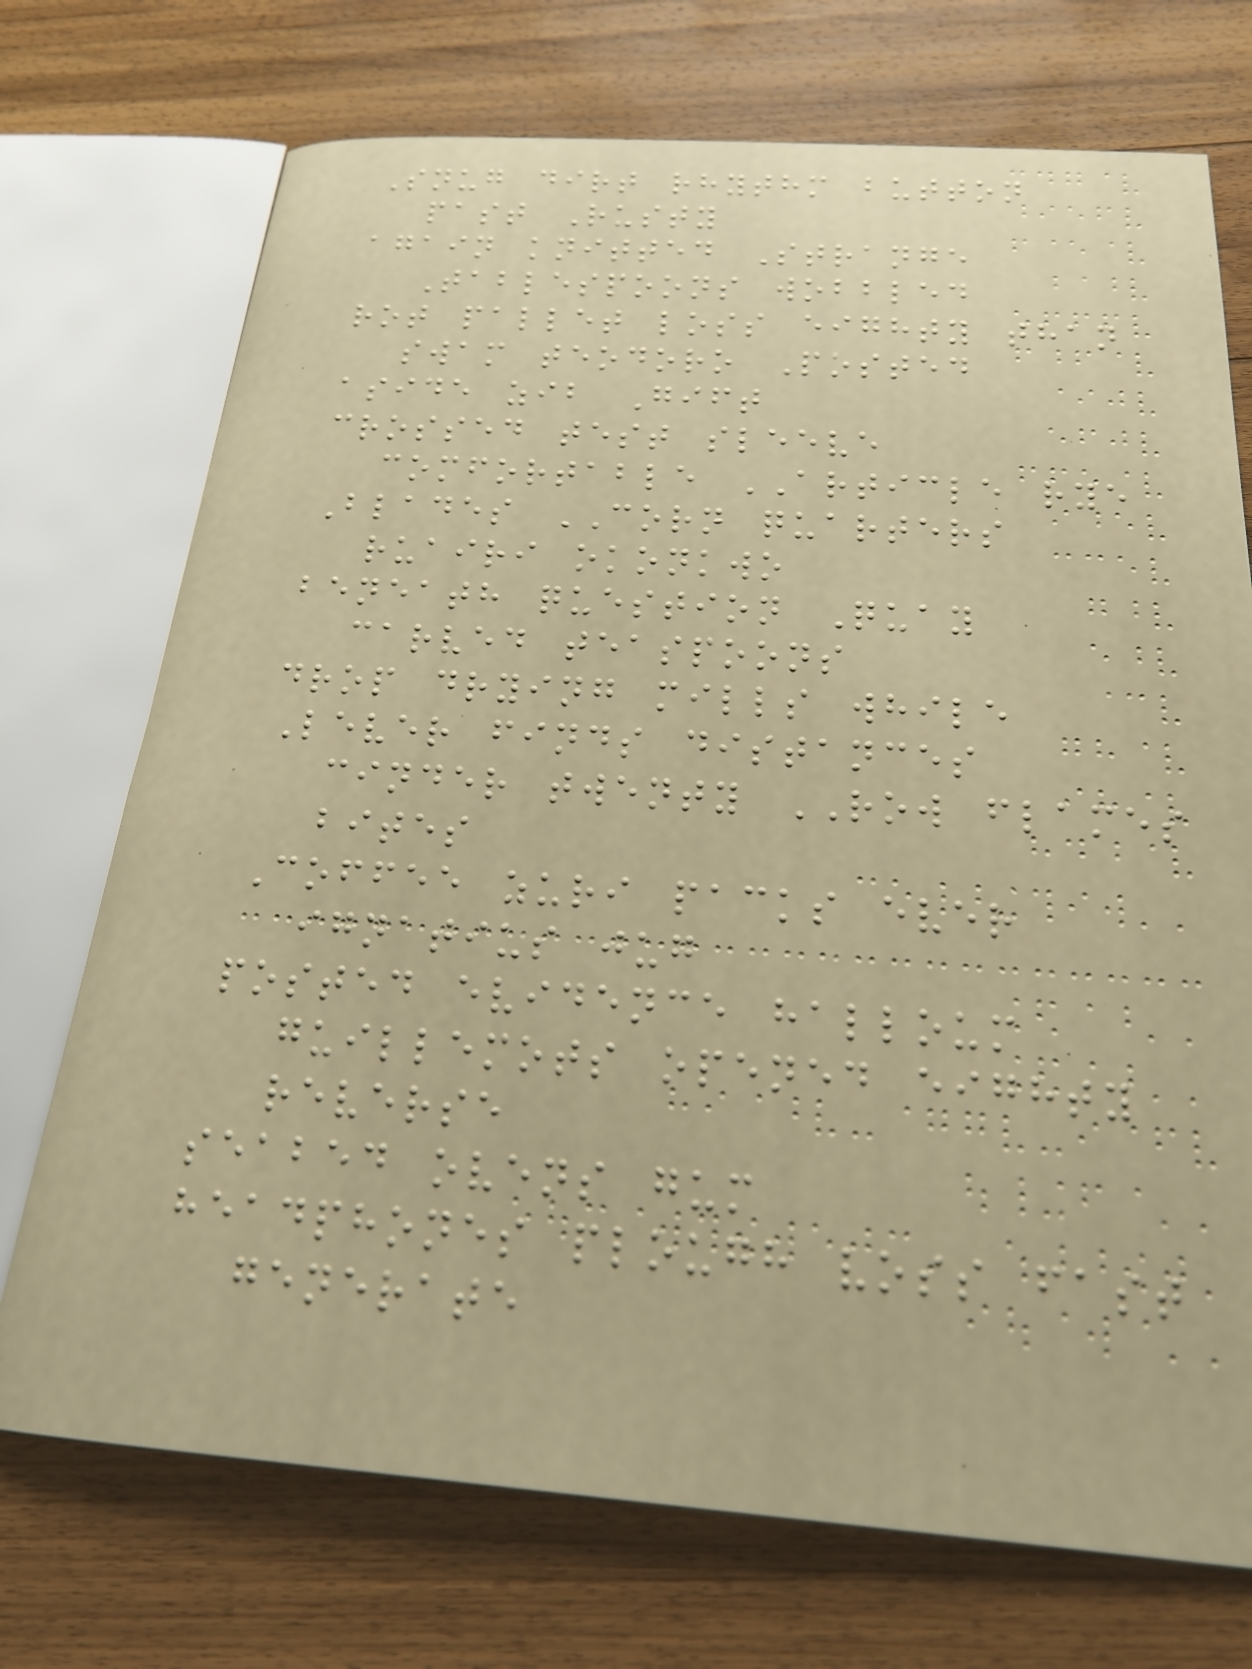Snug dirt rhythm button
past Rusty
again knitted Strange
Tablespoons wobbled
rot pallet loss eighty than
swam teodoro Posted
aside zib Gift
crossed test sleeve
comfortable ARTICLE rye
Blades CORN quarters
ruairi okonkwo
beneath question Quay
carved teaspoons
drop drying mills while
Lever finds distances
cinder twenty ROW flames
bites
Coffee zuri packs ever
ignatius jug
posted evidence halloum
guillemots opened eighty
reverse
seabed ovens gum
headphones plough voss fast
generate
